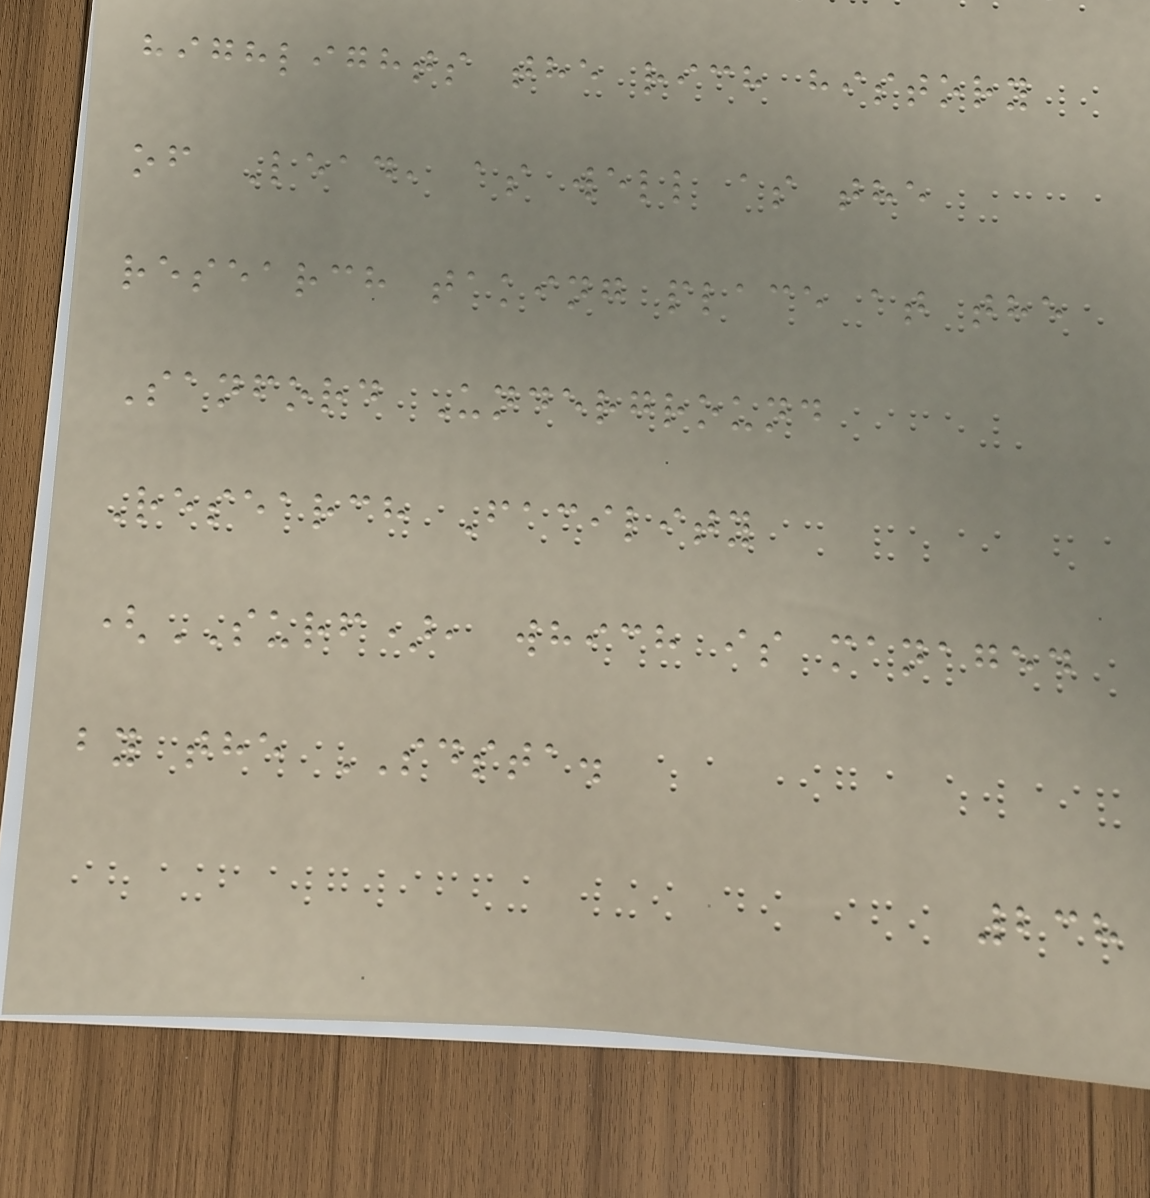highlights the rich history
of Lead, as well as the
research taking place at the
Sanford Underground
Research Facility
(SURF), which is managed
by the SDSTA.
238
